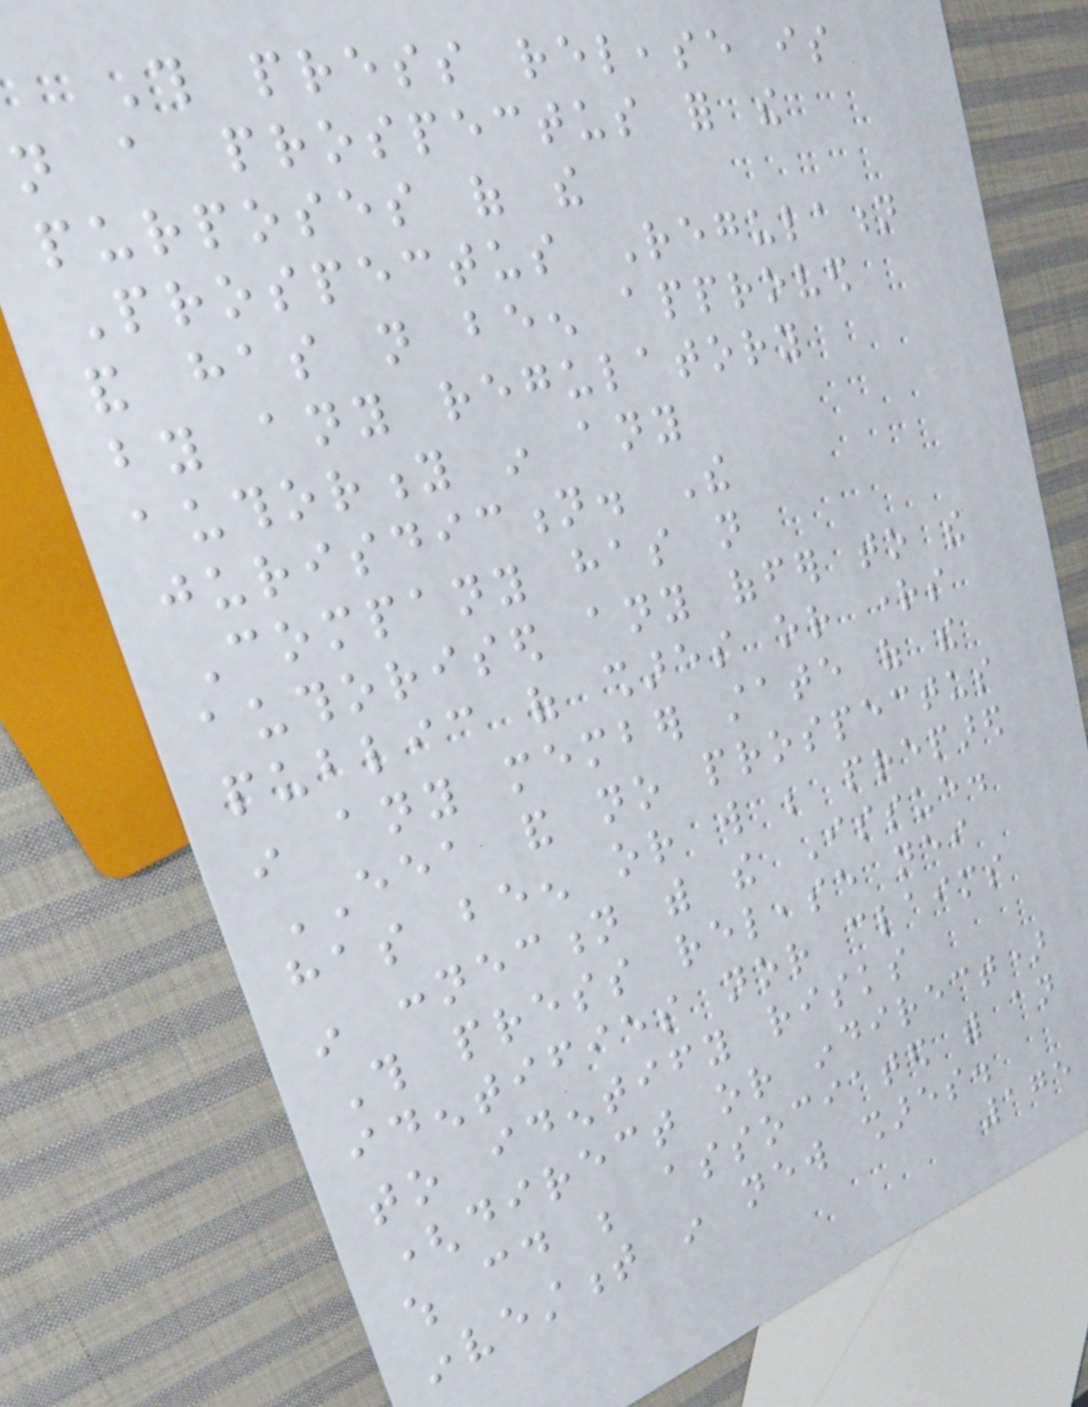This press release is
not a prospectus for the
purposes of the
Prospectus Regulation
and has not been approved
by any regulatory
authority in any
jurisdiction. The
Company has not
authorised any offer to the
public of shares or rights
in any member state of the
EEA and no prospectus
has been or will be prepared
in connection with the Issue.
This press release neither
identifies nor claims
to identify risks
(direct or indirect)
which could be associated with an
investment in new shares.
175
